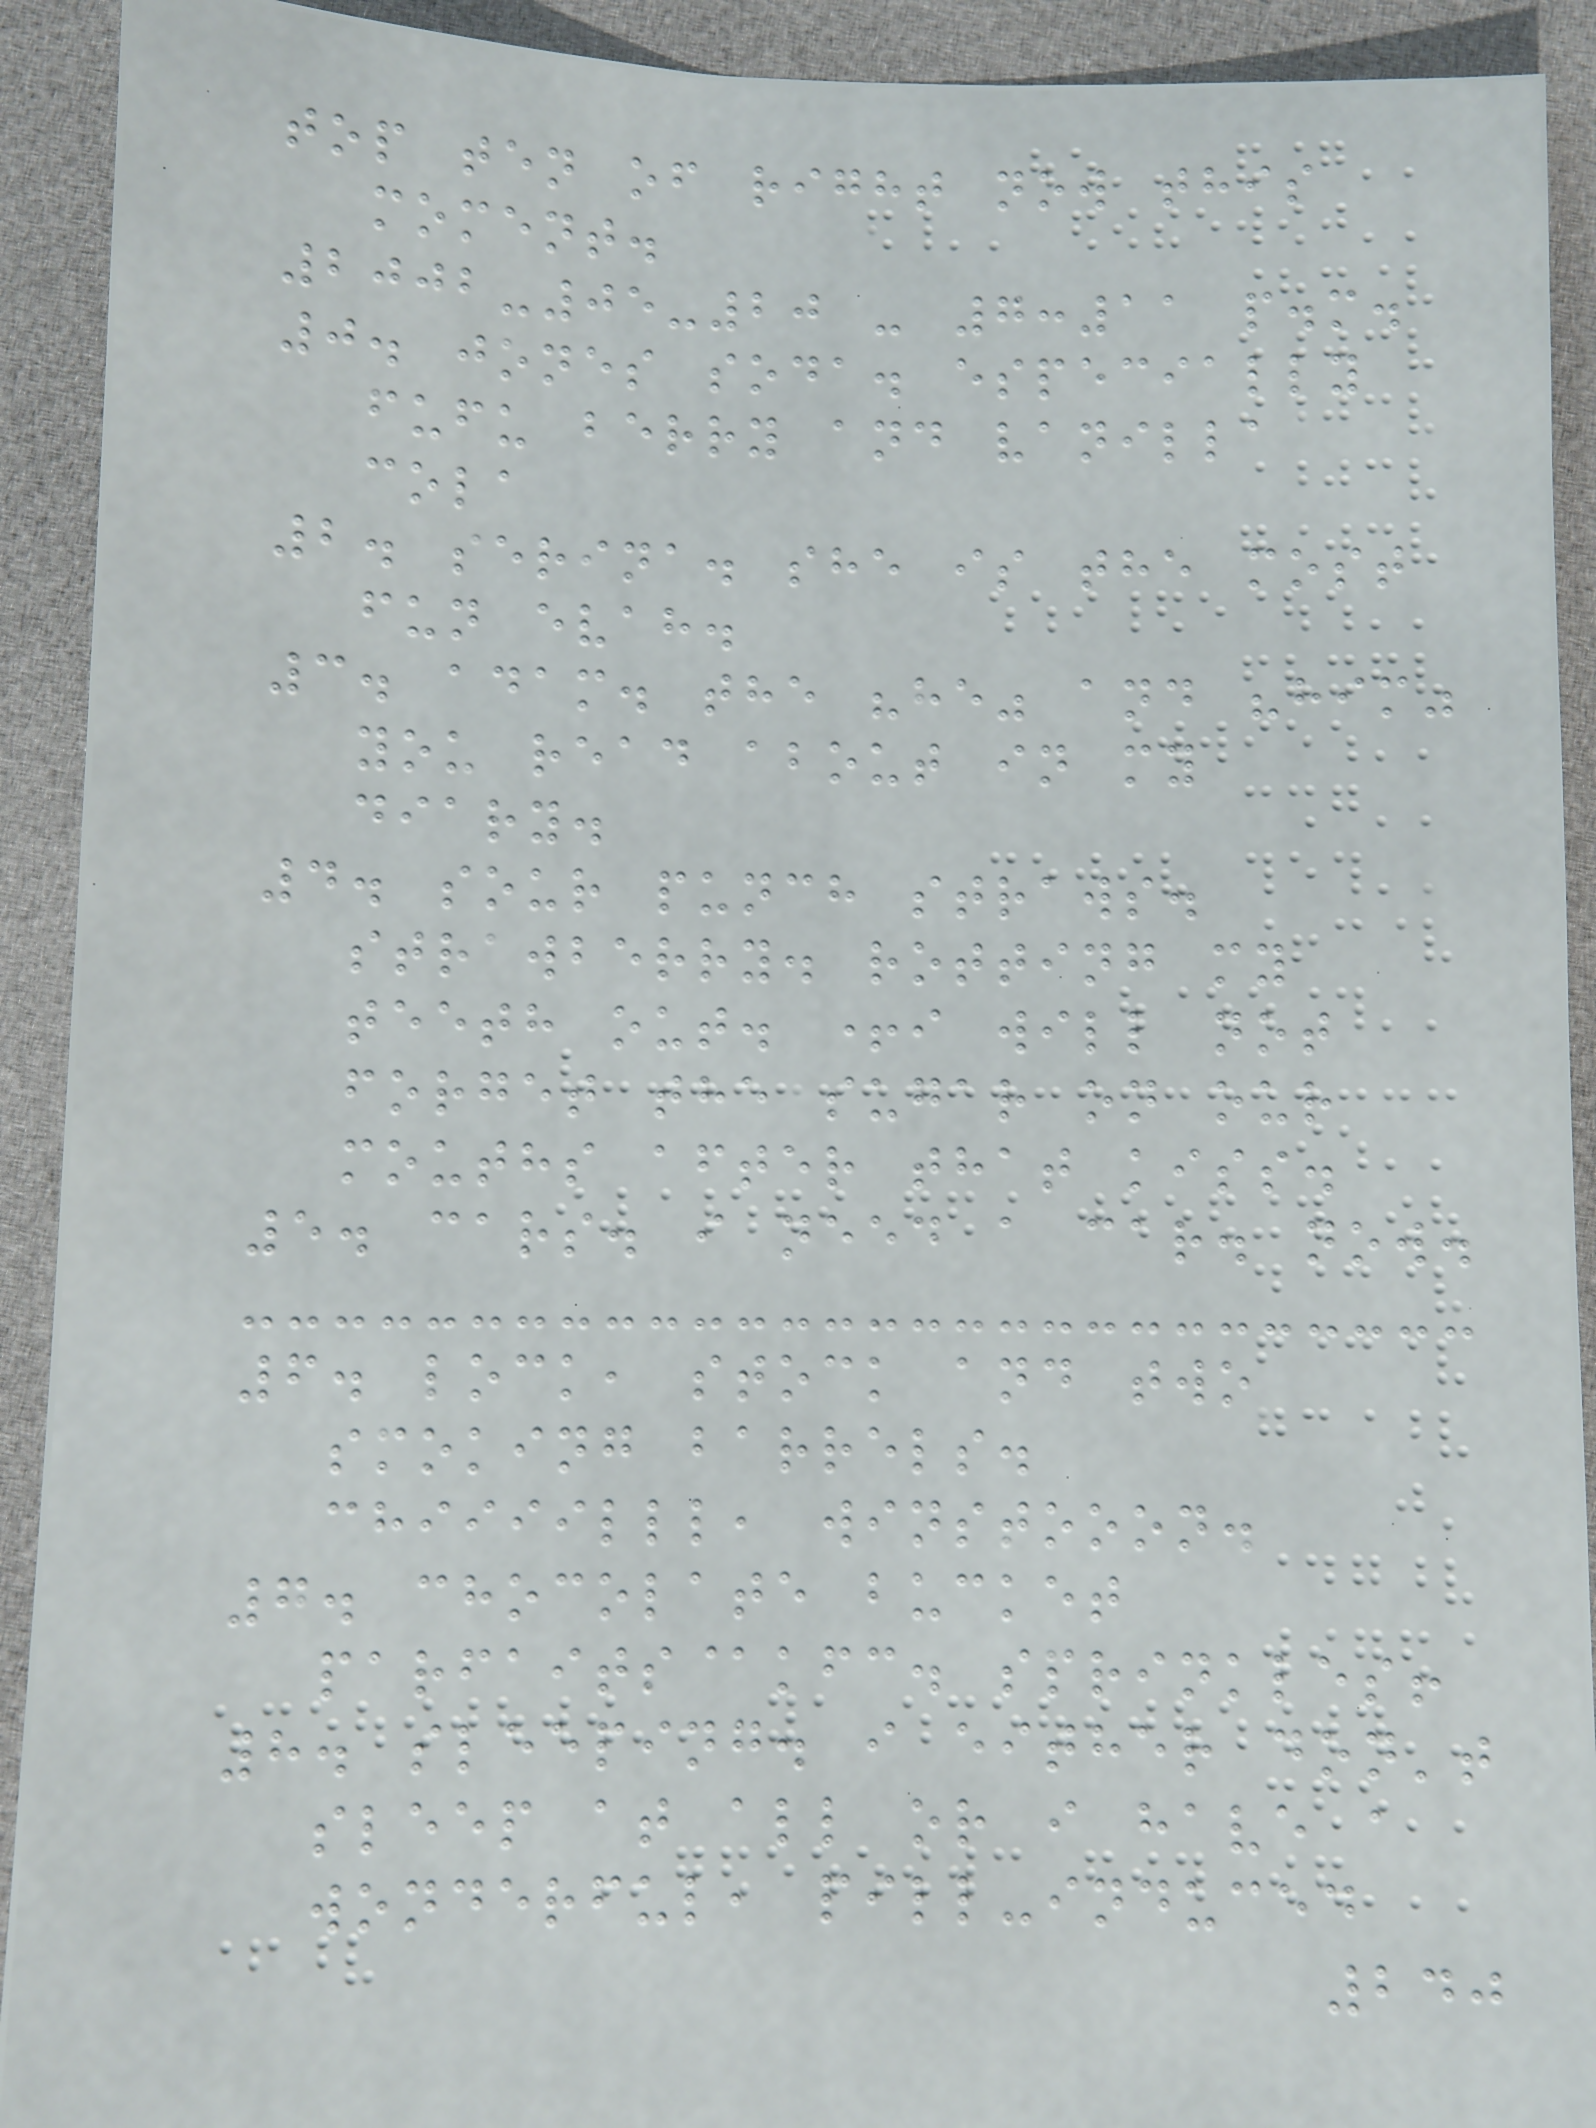top ten of right now this
moment.
2002-05-20 - 7:11 p.m.
0. jones soda. especially
fufu berry and vanilla
cola
2. serina. she is the most
fun evah.
3. adam. the "he" and "him"
you read about in my
diary.
4. sour punch straws.
strawberry. rotting my
teeth out. +i will not
forget the sugar on our
mouths after that kiss.
5. cars. i need a car. now.
6. lock, stock and two
smoking barrels.
chiiiilll, winstooon.
7. chocolate bucket
parfaits@kfc. sprinkles!
8. sleeping. i either don't
sleep at all or i have a
wonderful, pill-induced
240
